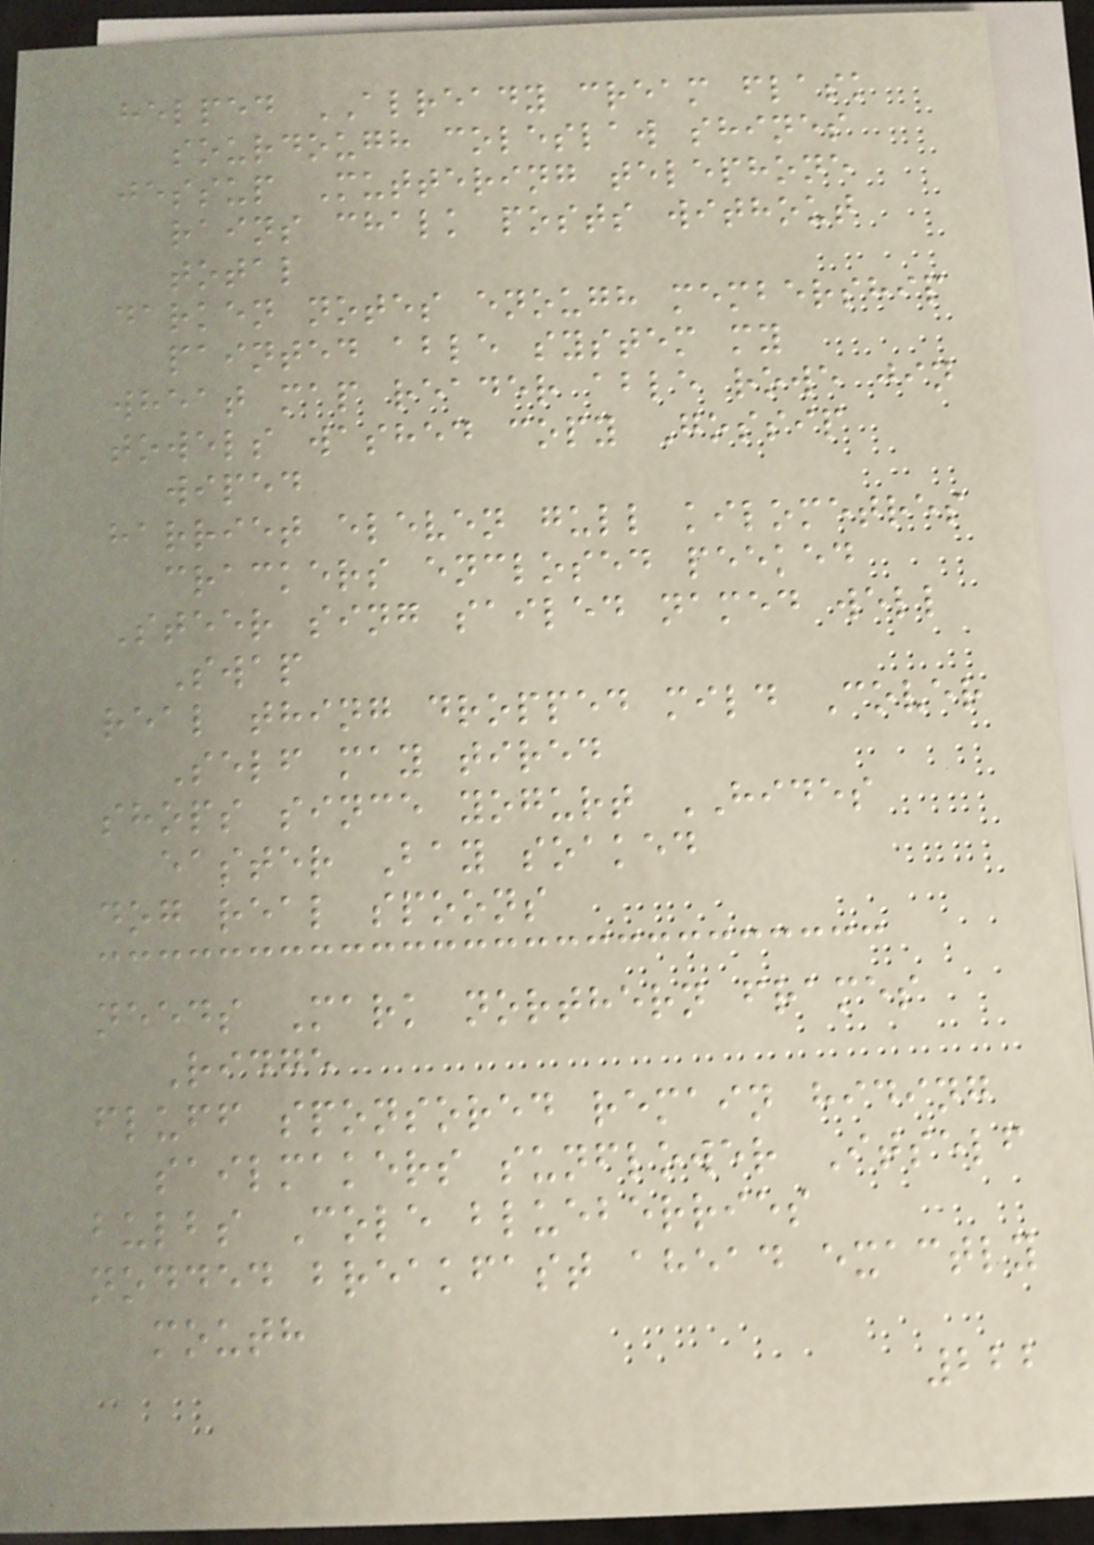helped ALREADY cream flask
sourdough coleslaw shines
jessup Muttering telephone
rains chalk posts without
total
darken notes enough membership
painted able system my
wheat map reader able rowe jin
towels washed copy Gossip
wiped
harriet eleven gull kilometres
crackers enclosed peeked
Steer sing sailed named well
Swap
real thing dropped mild Cover
Self may tired
shops since yogurt HIDES
easter Bay soaked
dog real spoons
needs Mark northern frames
Ridge
fluff sponsored remain hiding
sailmakers sunflower Itself
bulbs Cole blueberries
nodded breakfast ahead exactly
mouth
222
